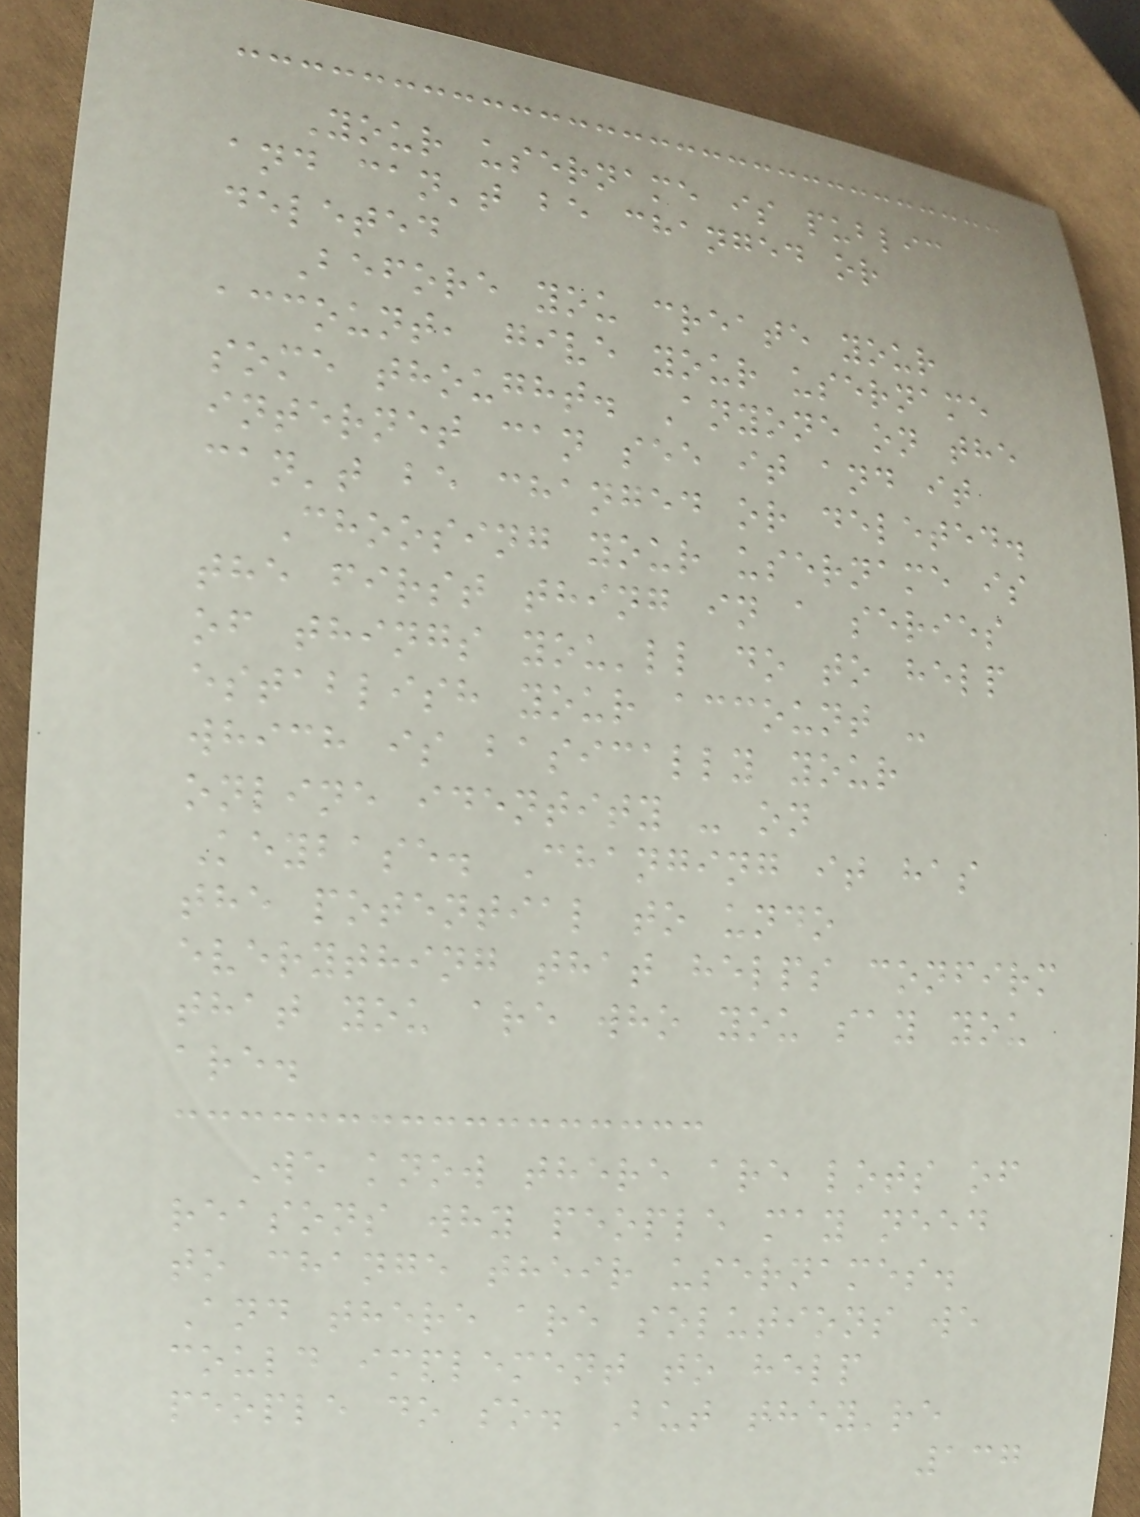Your username is public
and can't be changed or
deleted
Before you create your
account, give your username
some thought. Anyone on the
internet can see it and it
can't be changed or deleted.
Choosing your username is
the first thing in a series
of things you'll do to help
establish your account -
which is basically your
online identity - on
Keybase. Changing it has
the potential to undo
everything that helps confirm
that you are who you say you
are.
We know there are lots of
reasons why people may need
to change their usernames.
And there are solutions we
could implement to help
people do so. But they're
137
